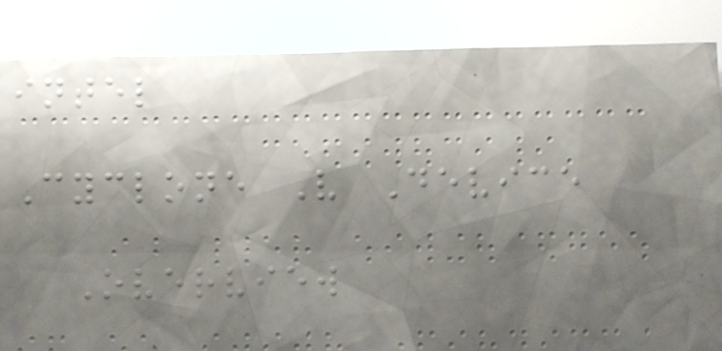intel
Cyclone V Device
Overview
